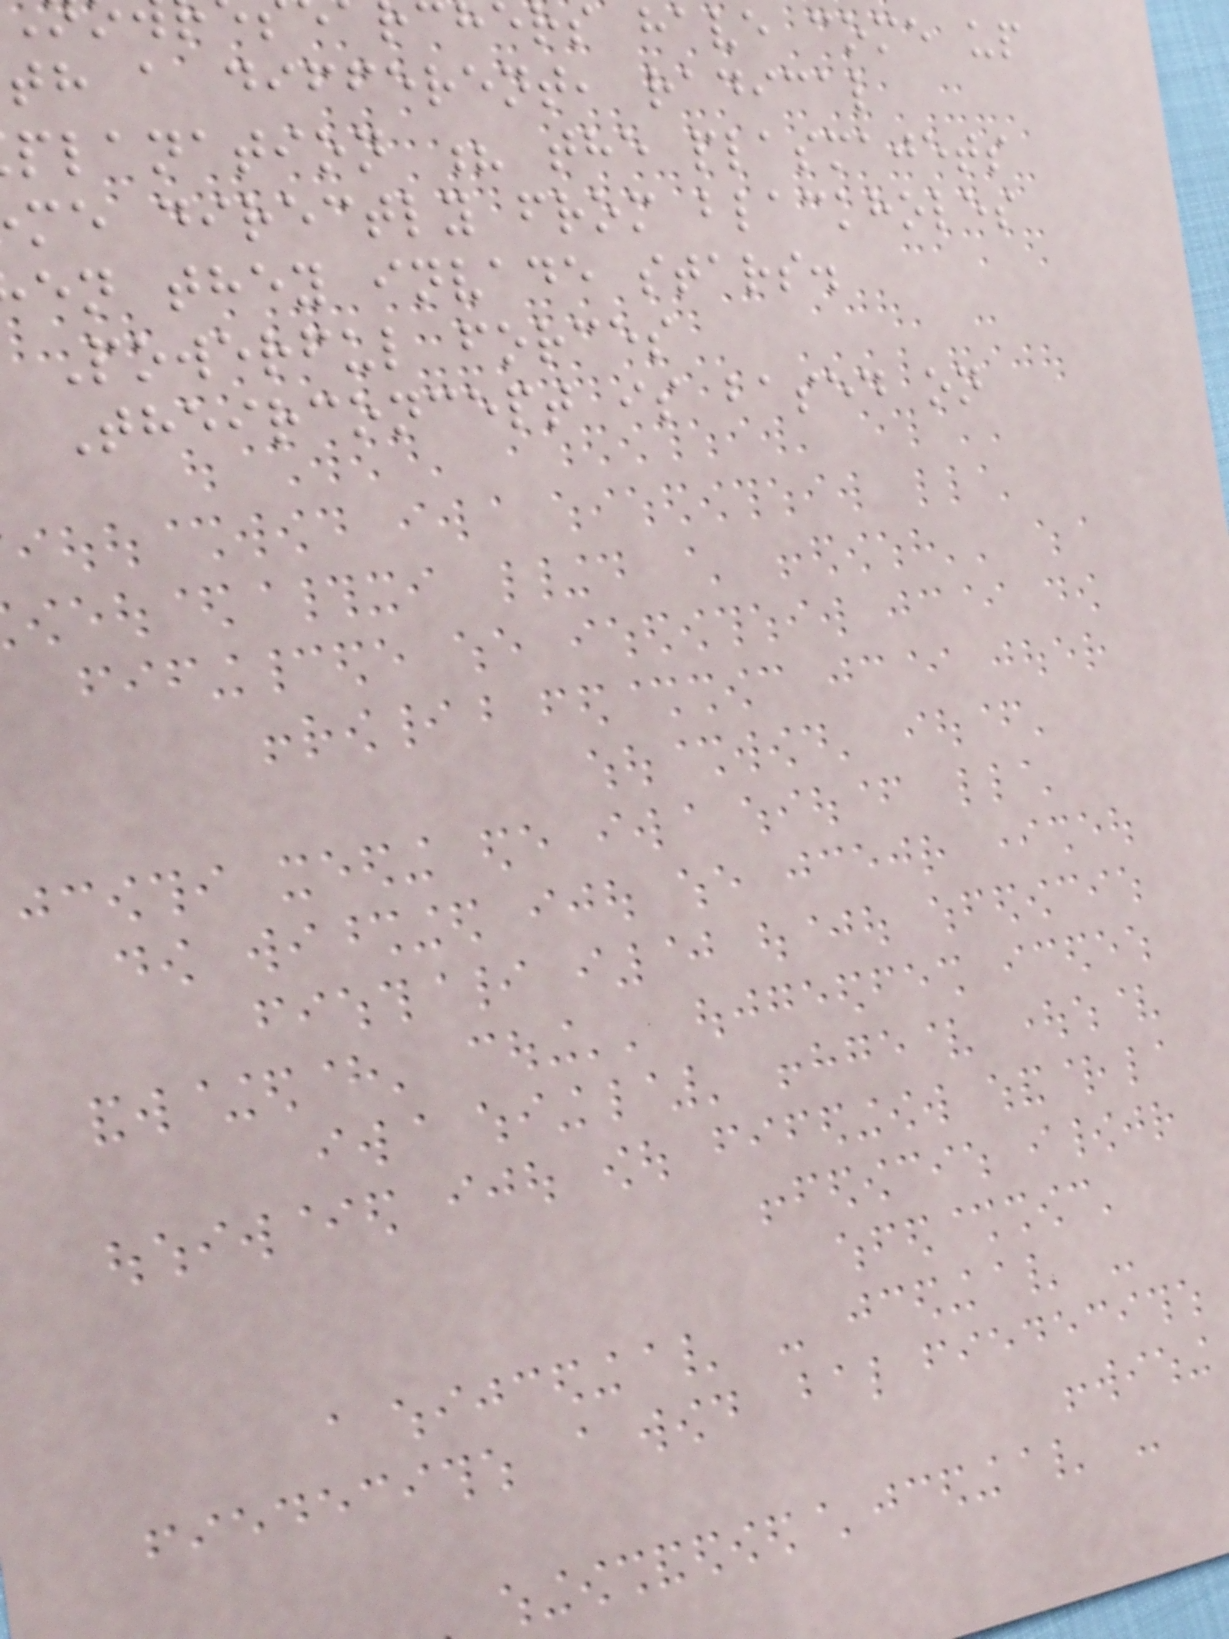ers have come up
th a different, radical
planation ? the plasmajets
me directly from blackholes
en they invade stars.
Powerful forces
Theirconcept is based on
